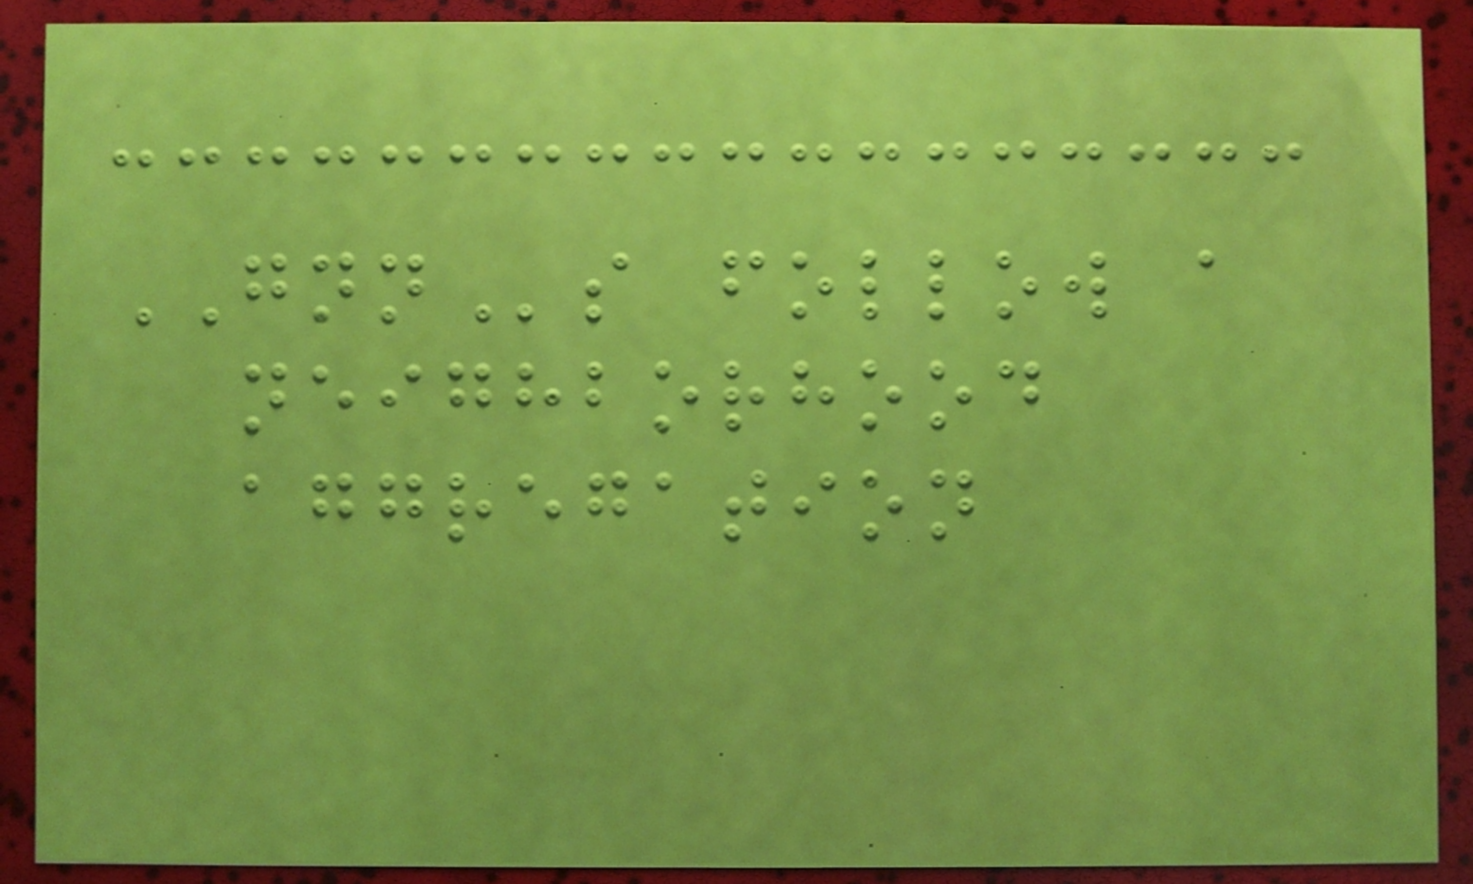GNNs follow a
neighborhood
aggregation
